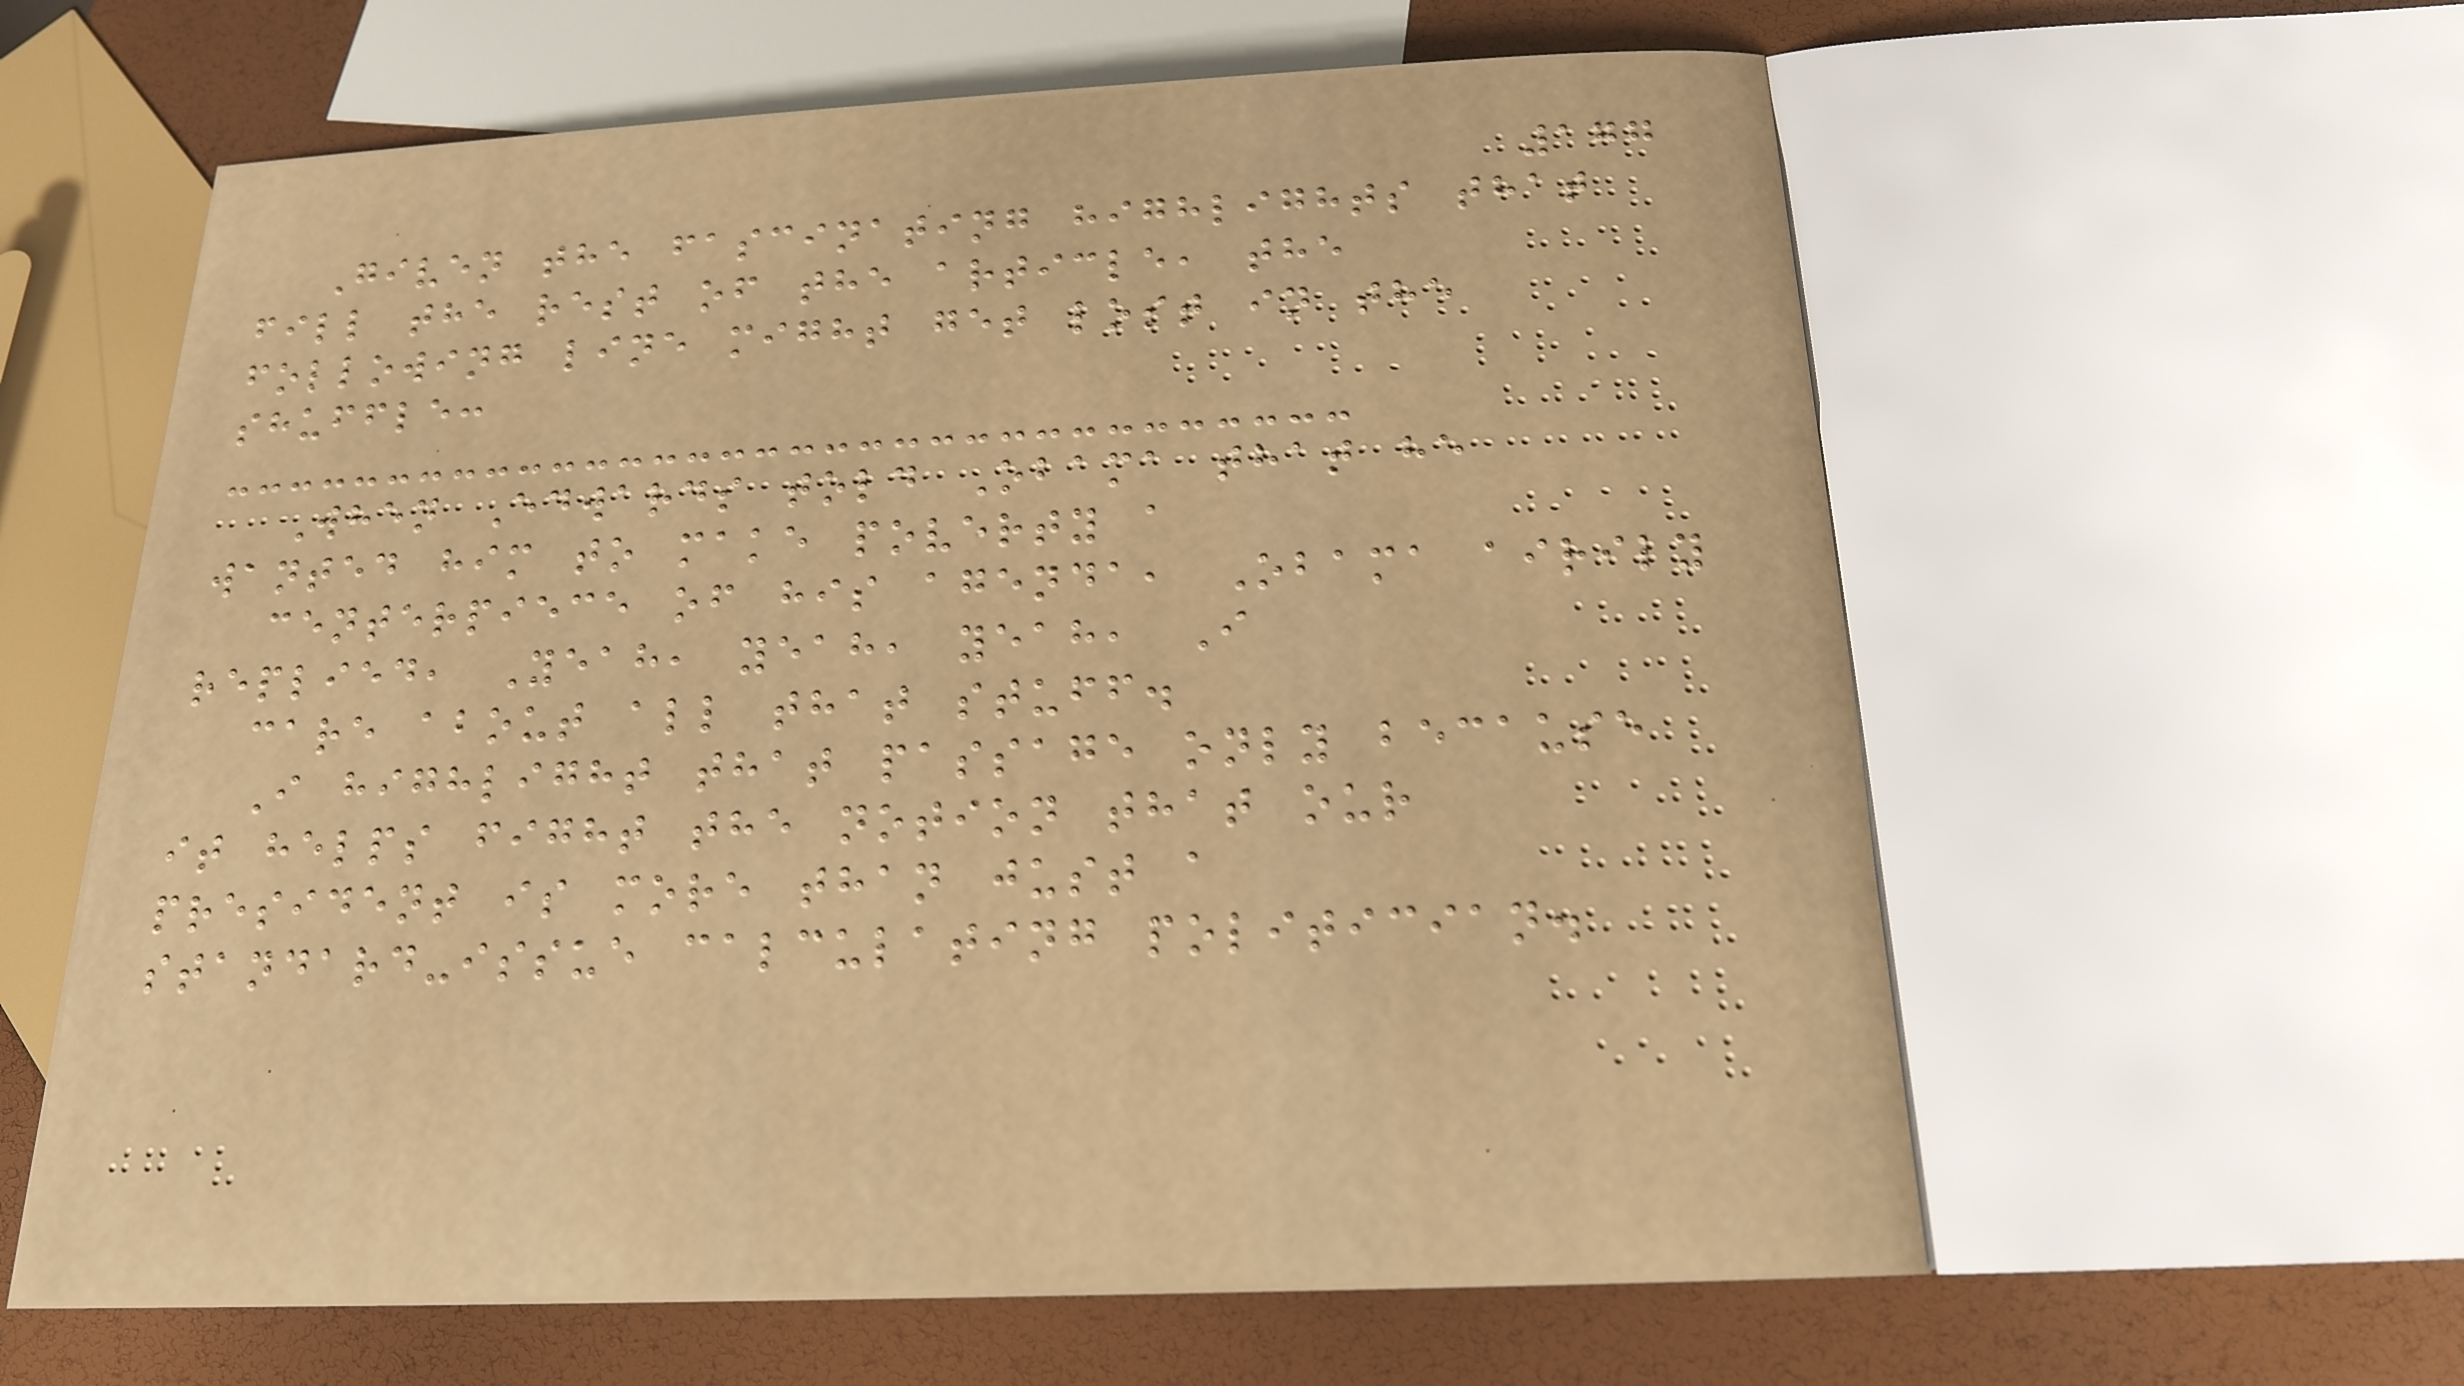177
Given the fascinating highlights that
fill the rest of the article, the
following line might get lost in the
shuffle:
When Edwards told Obama that he
wanted him to make poverty a
centerpiece of his agenda, Obama airily
replied, Yeah, yeah, yeah, I
care about all that stuff.
I highlight that passage only because
it helps fight the notion that our
president is more than just a
standard-issue calculating politician.
